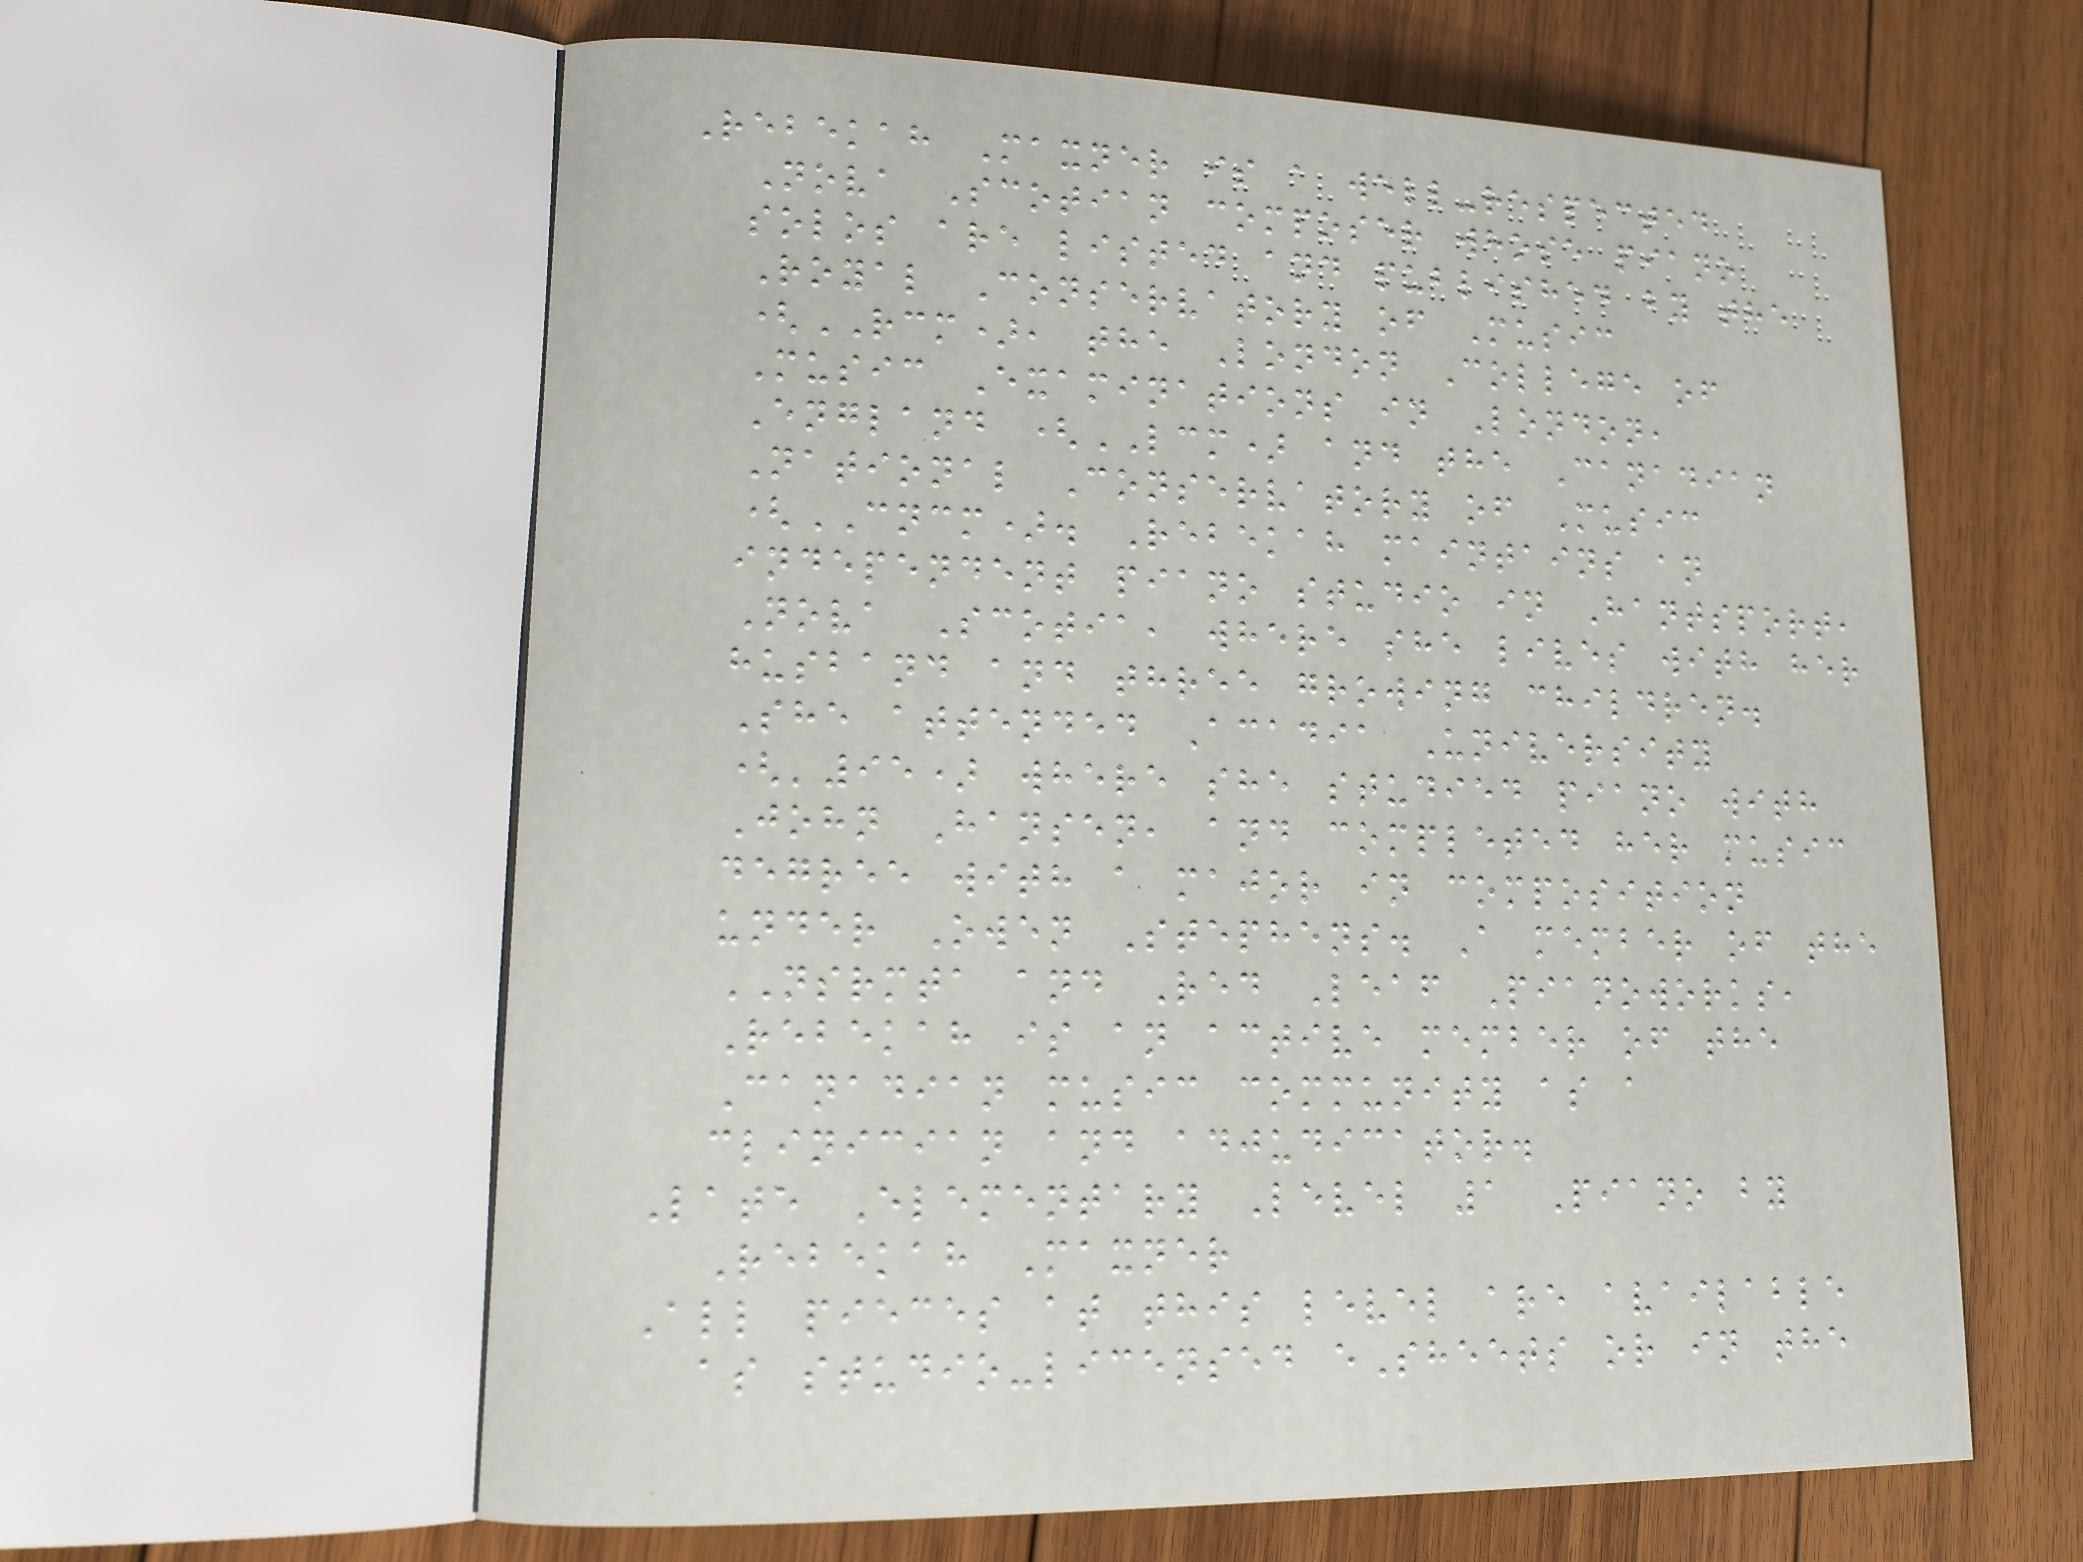Rebekah Maxner is a well-respected
Nova Scotian composer whose piano
solos are listed and published by the
Royal Conservatory of Music
(RCM), the London College of
Music Examinations in London,
England (LCM) and the Canadian
National Conservatory of Music
(CNCM). Rebekah maintains an
independent piano studio in Hantsport,
Nova Scotia, where she lives with her
husband and three growing children.
She attended Acadia University
('95) where she studied piano with
John Hansen, and completed her music
degree with a major in composition
under Owen Stephens. A member of the
NSRMTA and Red Leaf Pianoworks,
Rebekah is an active member of the
Canadian music community as a
clinician and adjudicator.
Late Elementary Level 1 Piano by
Rebekah Maxner
All pieces at this level are available
as studio-licensed eSheets or in the
